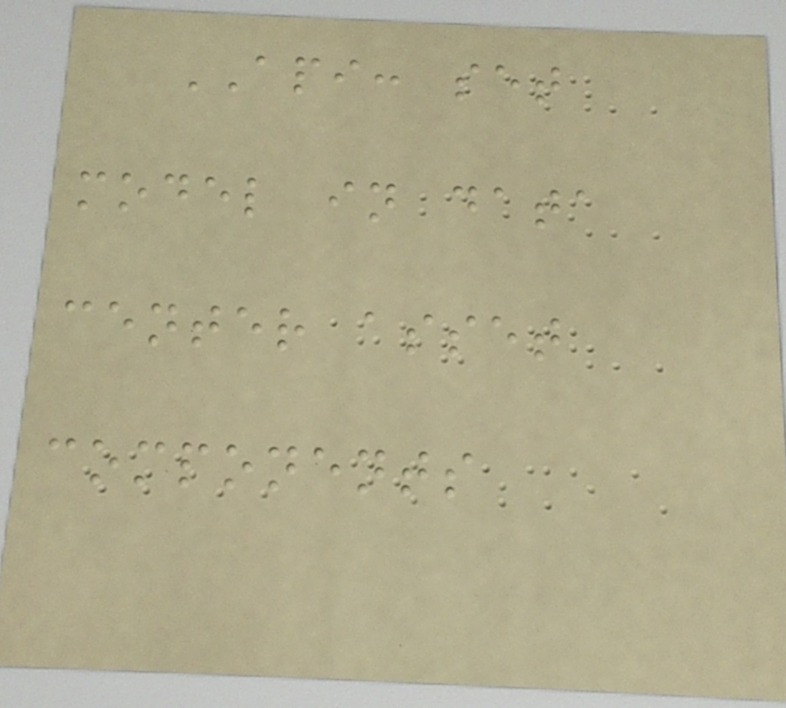API: set
model in data
center asset
components
